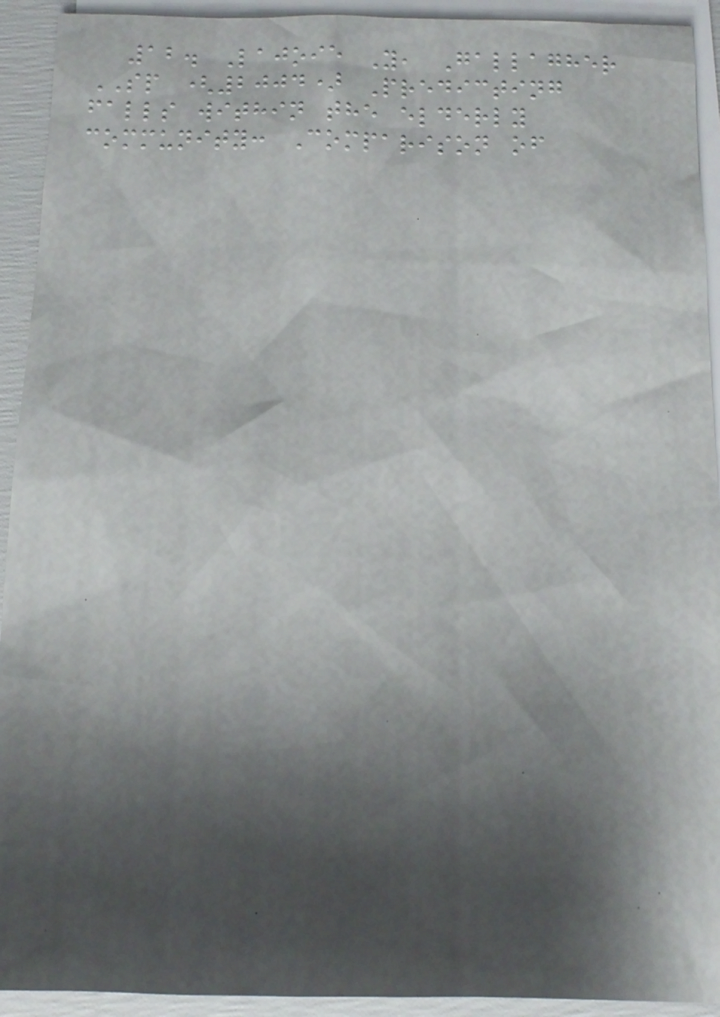12. Lajoie Y, Gallagher
SP (2004) Predicting
falls within the elderly
community: Comparison of
